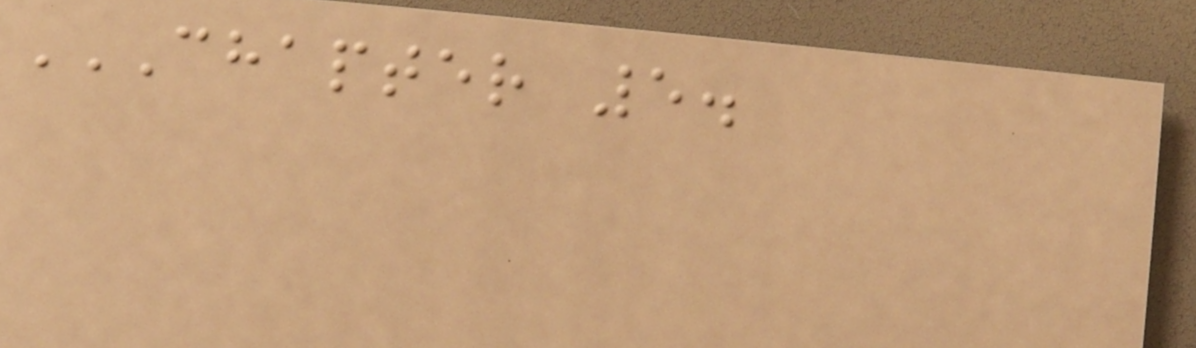CHAPTER 5.
